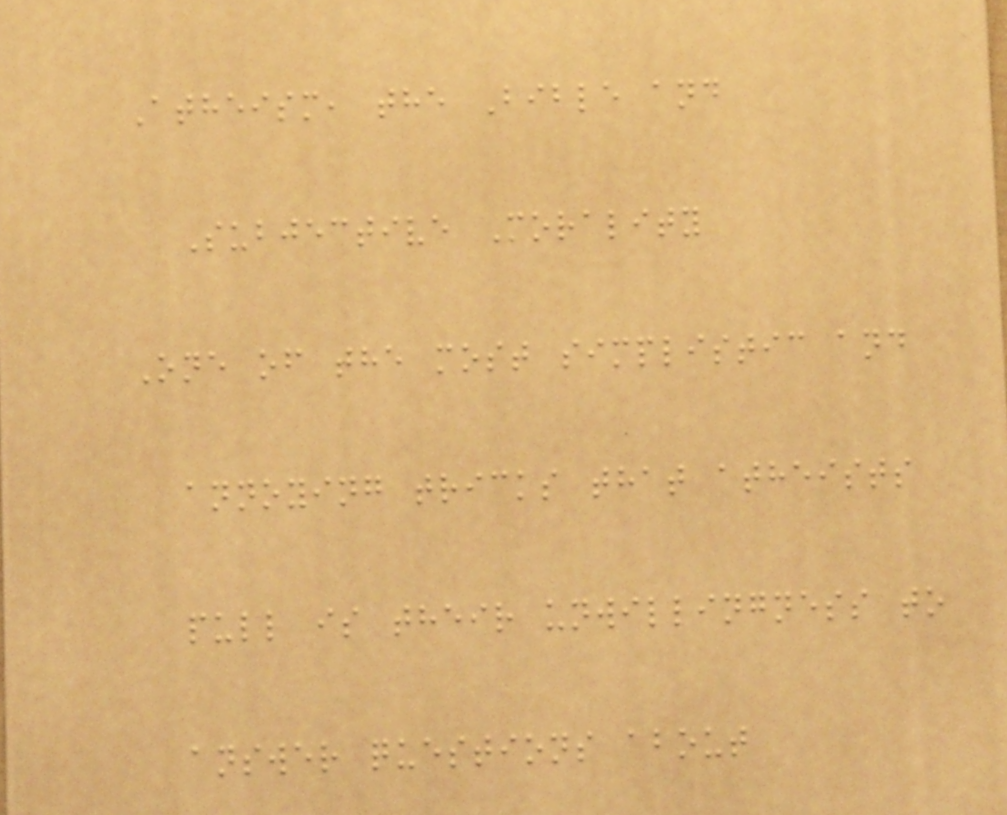Atheism, the Bible and
Subjective Morality
One of the most simplistic and
annoying tricks that atheists
pull is their unwillingness to
answer questions about
